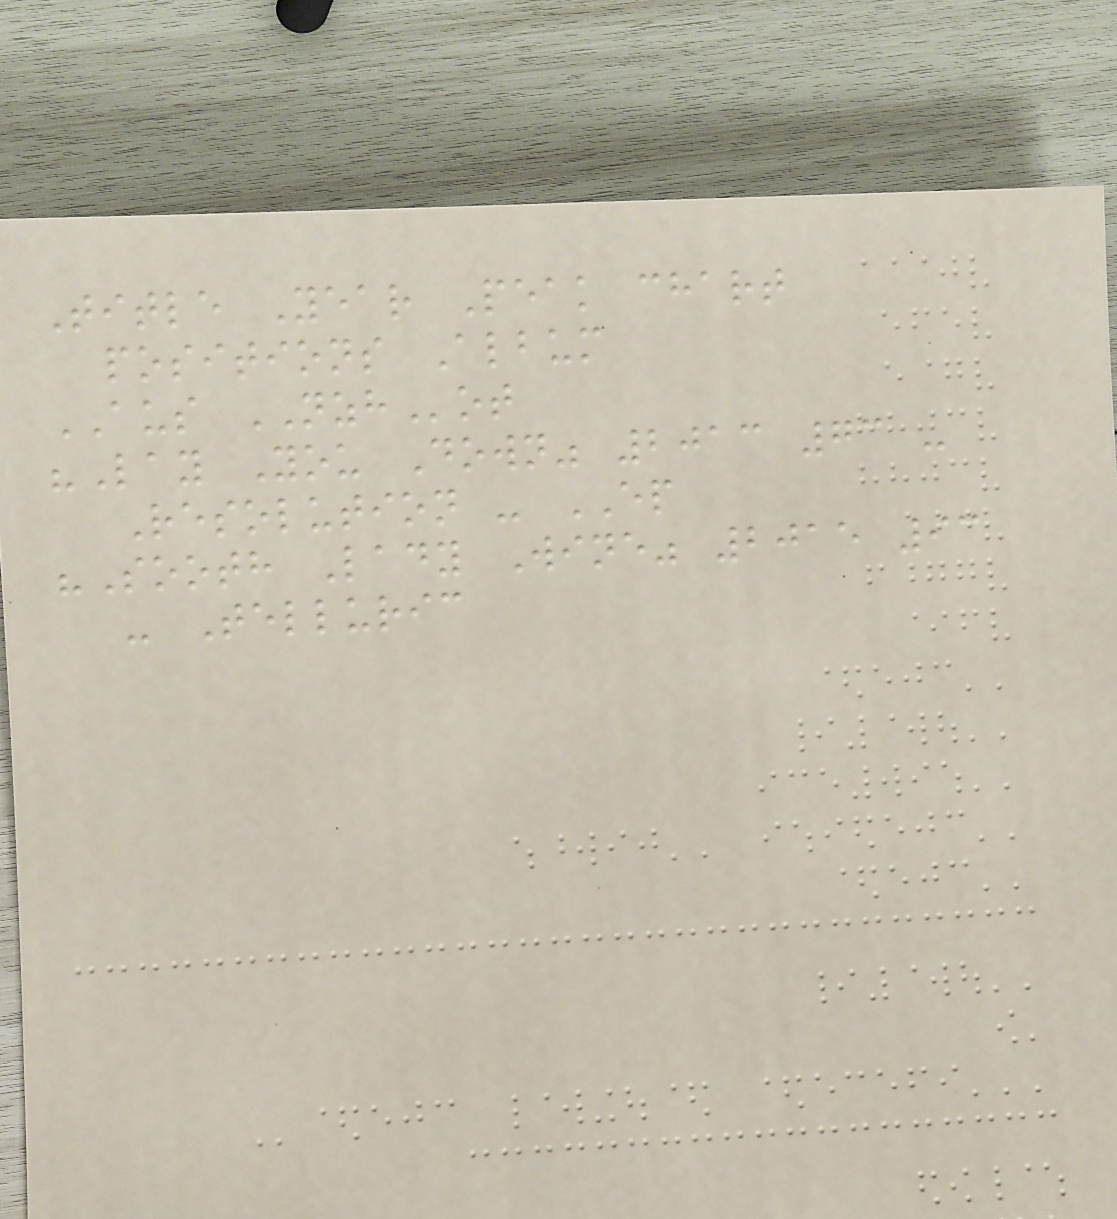Title Year Peak chart
positions Album
AUS NZHot
"Lay You Down" 2013 73 -
Resolution - EP
"Sooth Lady Wine" 2015 93
- Telluric
